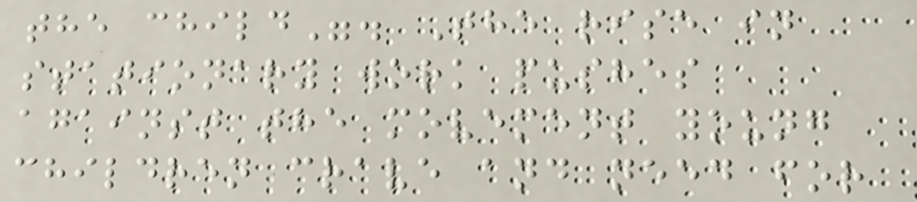the child". The rise in
stationary work pushes
against the movement young
children crave and need for
